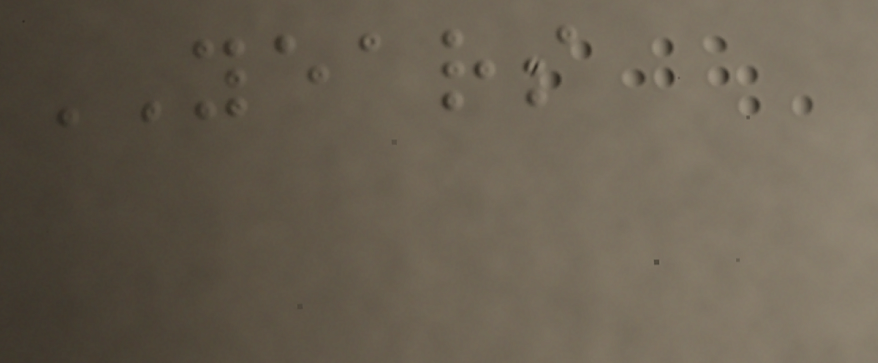YEARS
